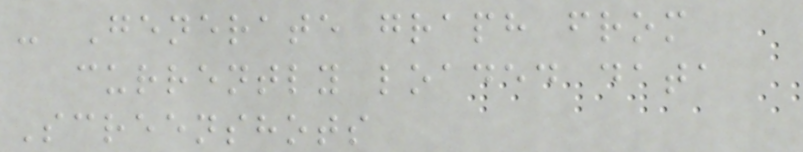- Generate graph from
currently loaded data
Screenshots
